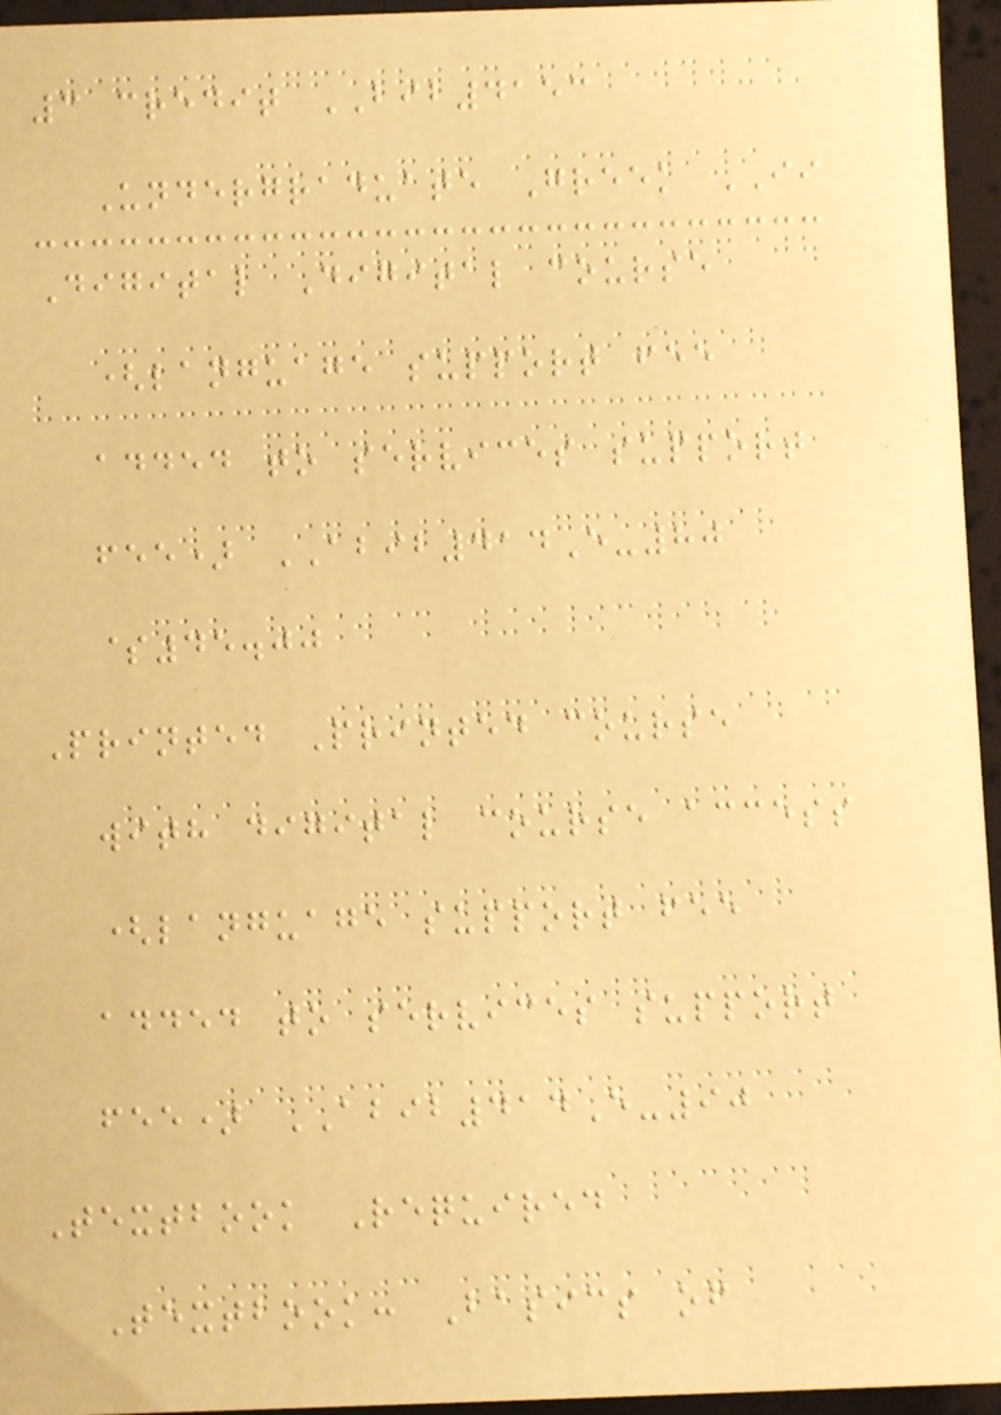3 credit BIB4153
Undergraduate Greek II
Digital Digital course
(language support fee
added to services support
fee) ABIB414E-80
$45.00
Printed Printed course
with digital course access
(language support fee
added to services support
fee) ABIB414E-90
Textbook Required
Textbook: Basics of
